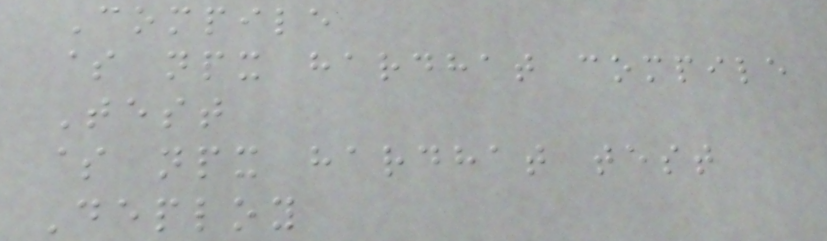Compile
$ npx hardhat compile
Test
$ npx hardhat test
Deploy
